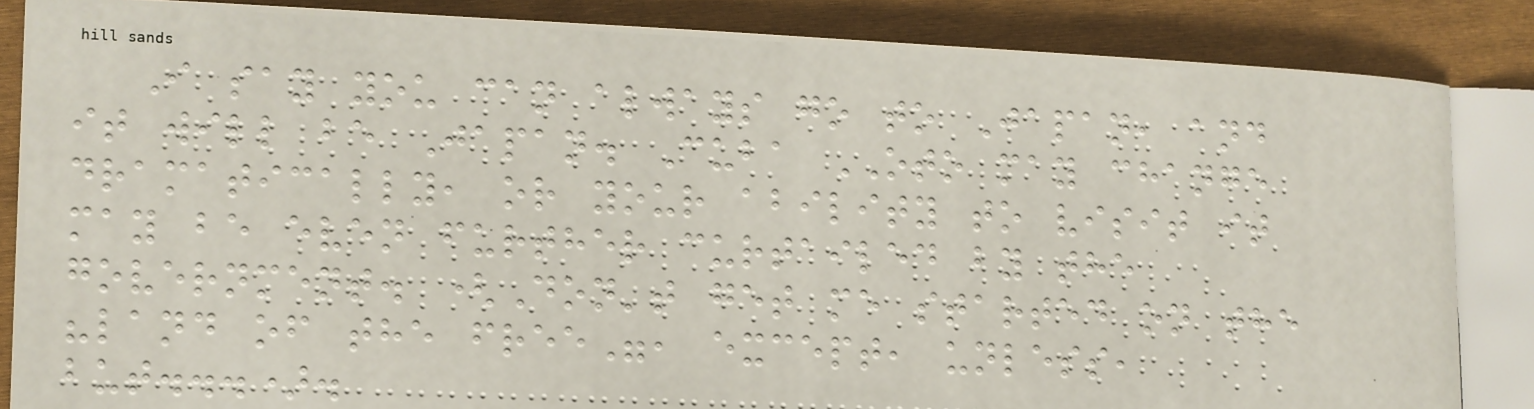I say you can always go to Japan, and
it will be Japan. Cuba OTO may change
dramatically, or your ability to visit it
may be even further curtailed by the
government. (Don't get me started on the
"land of the free", except, unless,
but...).
